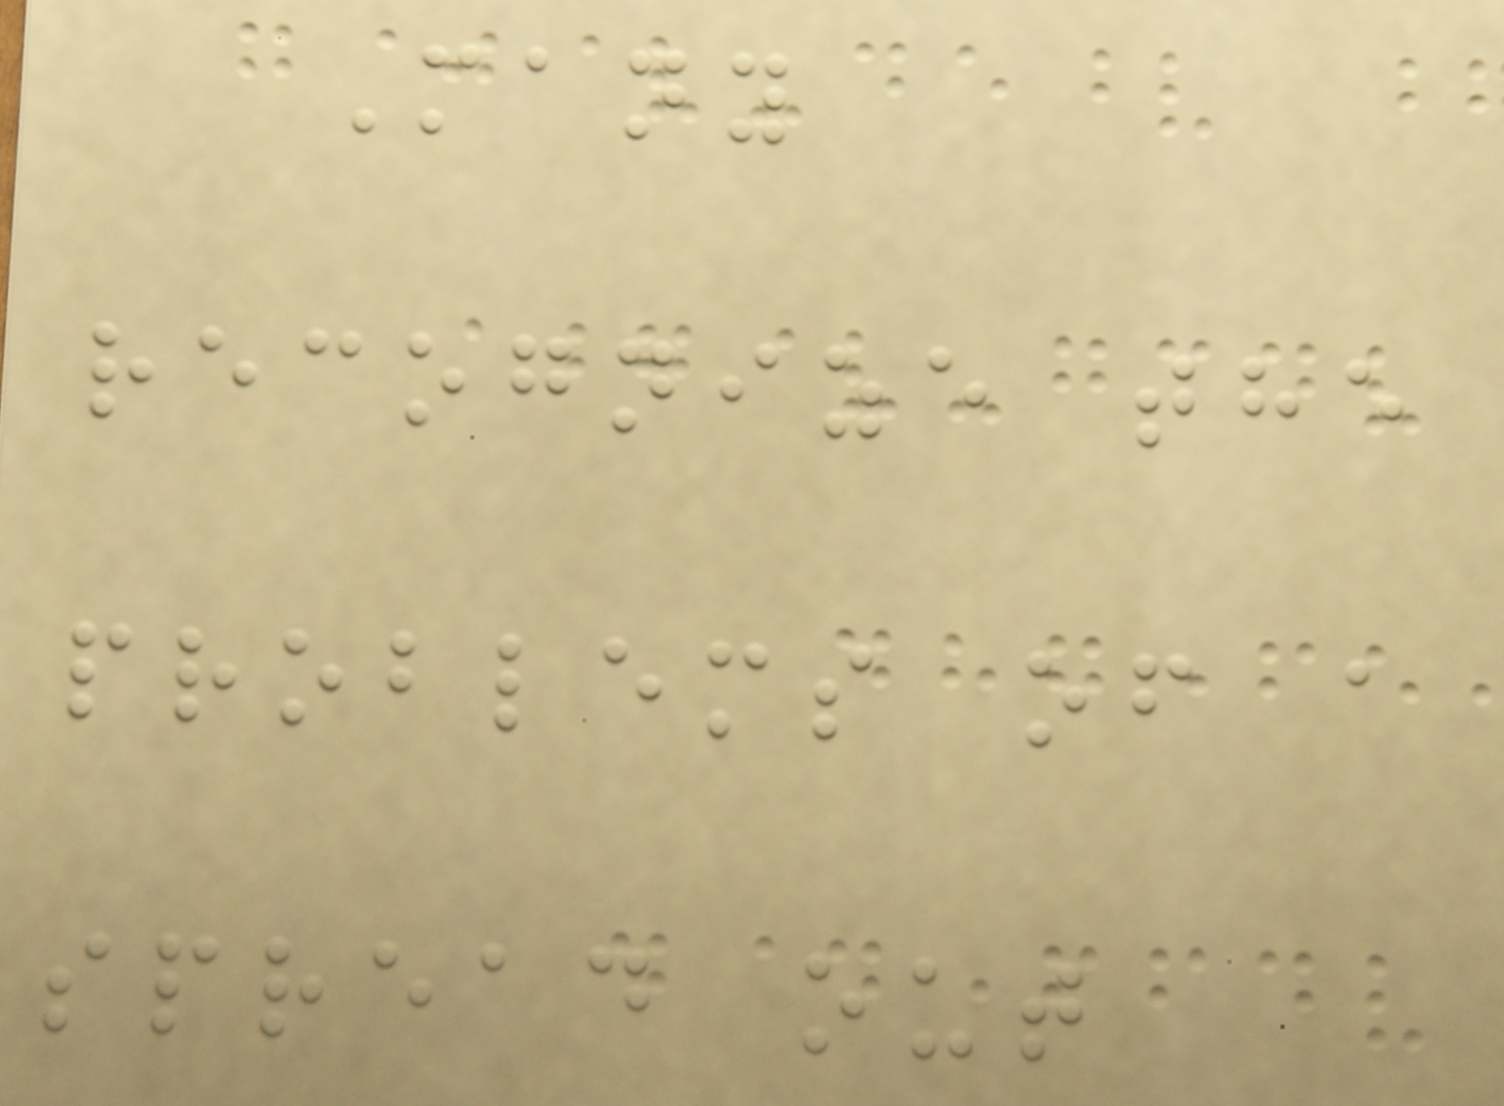Many
recognize the
problems of a
spread out
